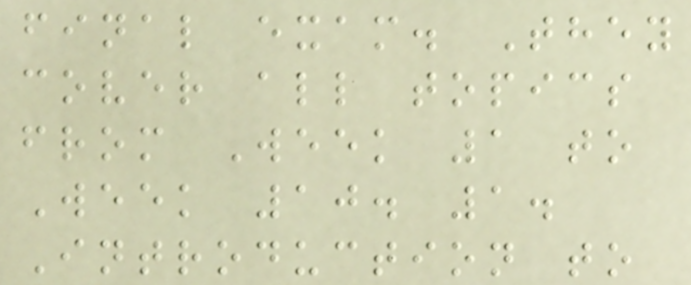final exam. They
cover all topics
from Week 1 to
Week 10. 1.
Introduction to
